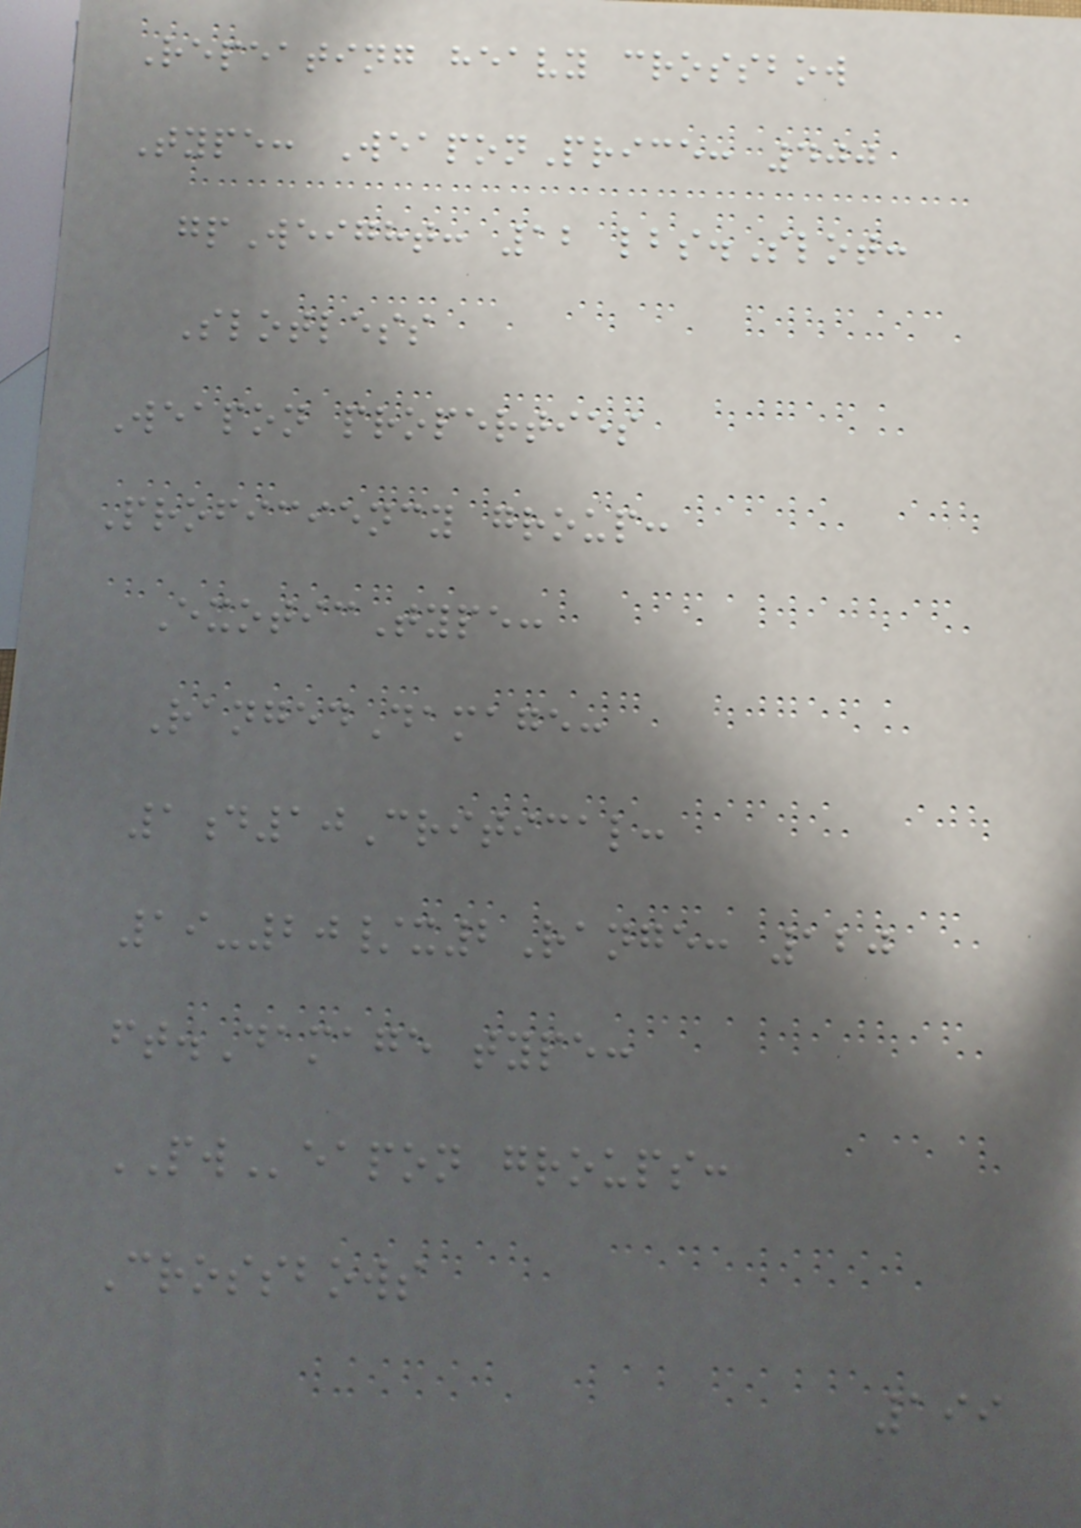Repeating heavy crossbow
Type: WeaponPrice: 400
gpWeight: 12 lbs.Slot:
Slotless
Weapon properties
Proficiency group:
ExoticType:
RangedDamage:
1d10Critical:
19-20/x2Range: 120
ft.Damage type:
PWeapon groups:
Crossbows
199
